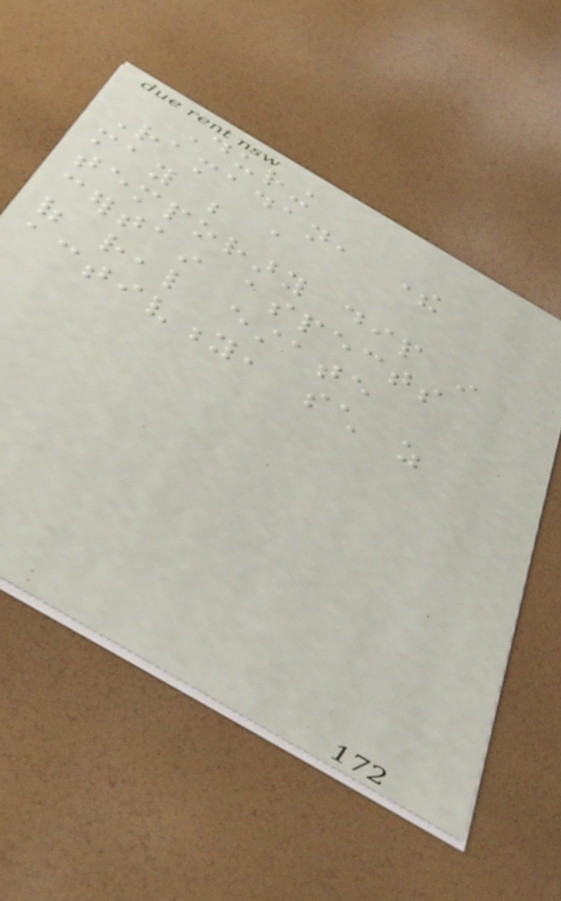During
Ramadan, there
may be a
temporary dip in
certain aspects
of real estate
activity, such as
